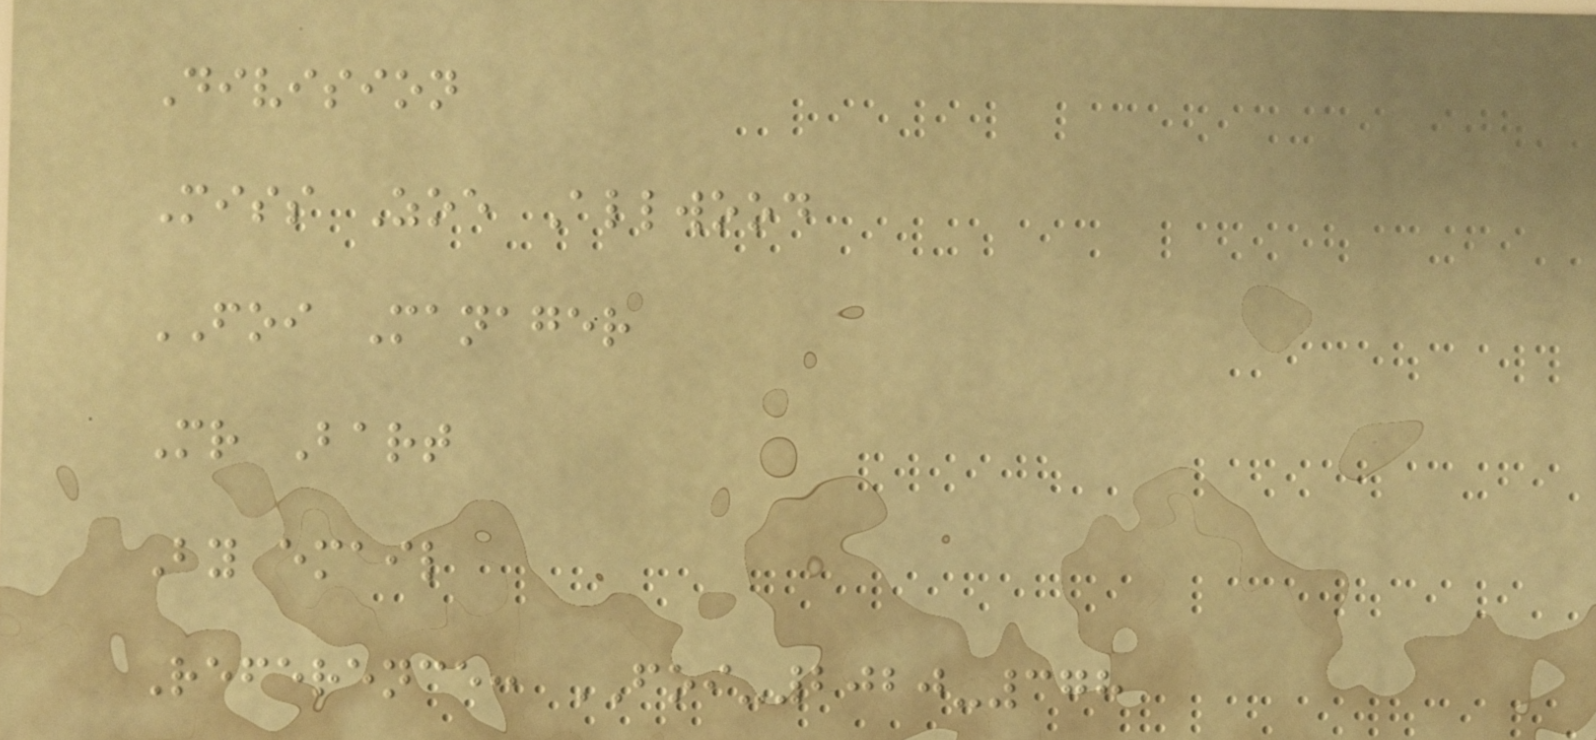Division
Miss Zoe Allwood
FOI Manager
Mr Bart
By email
Reference: FOI-2020-378
